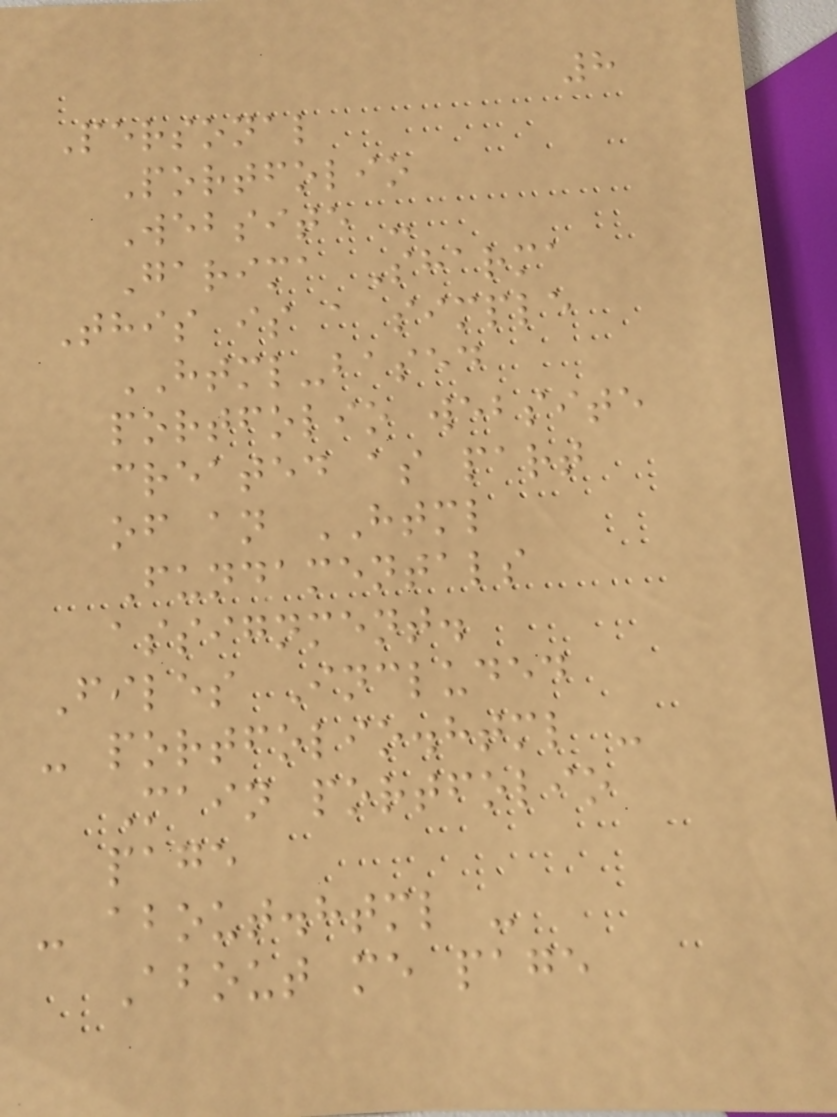8
Personal
Portfolio
Website -
Garima Sharma
This is a simple
HTML-based
portfolio website
created as part
of an HTML
Fundamentals
assignment.
Files Included
- portfolio.html -
Main portfolio
page
- about.html -
About me page
